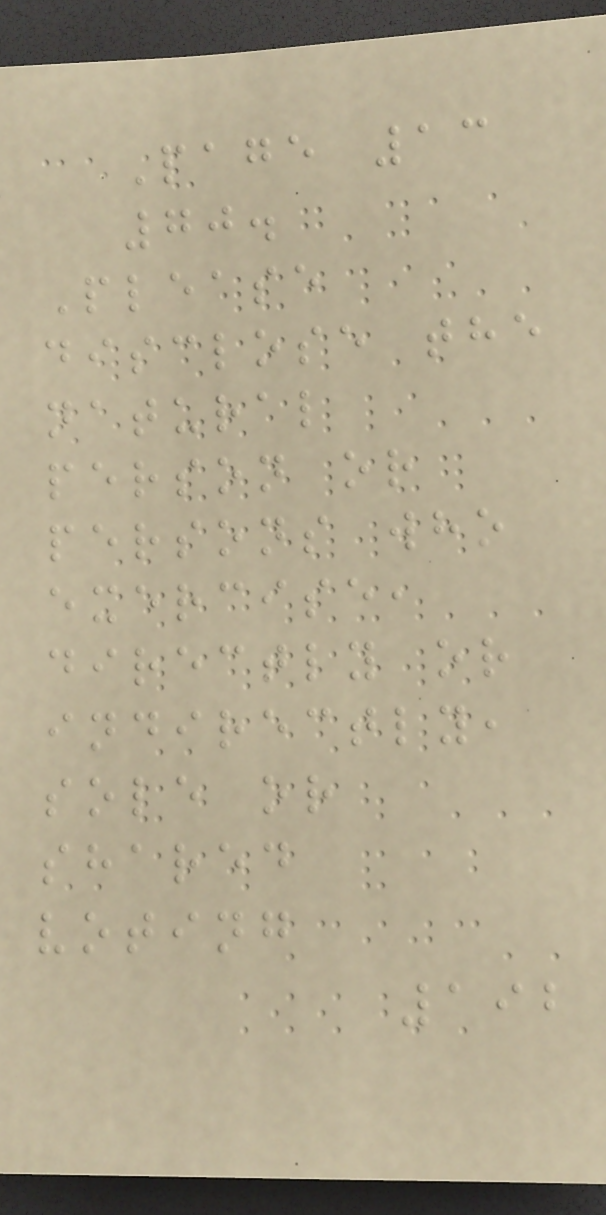Page 13
70.
Please
disclose the
natural
person or
persons who
exercise,
directly or
indirectly,
sole or
shared
voting
192
